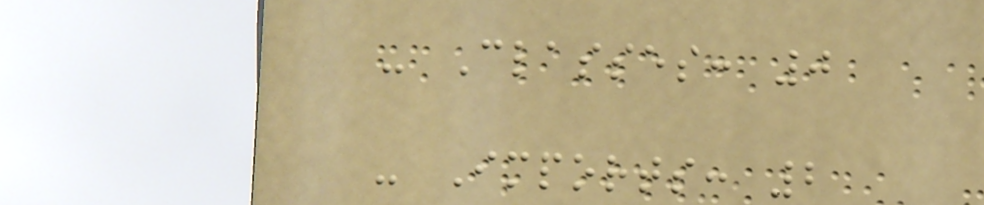- Classes: 0
- Imports: 2
